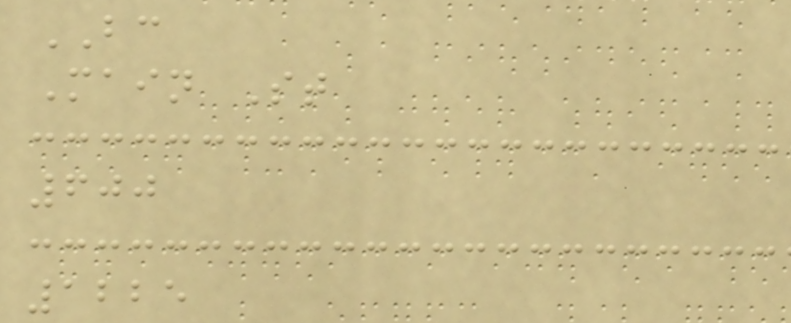BC
Main St
600
1225
